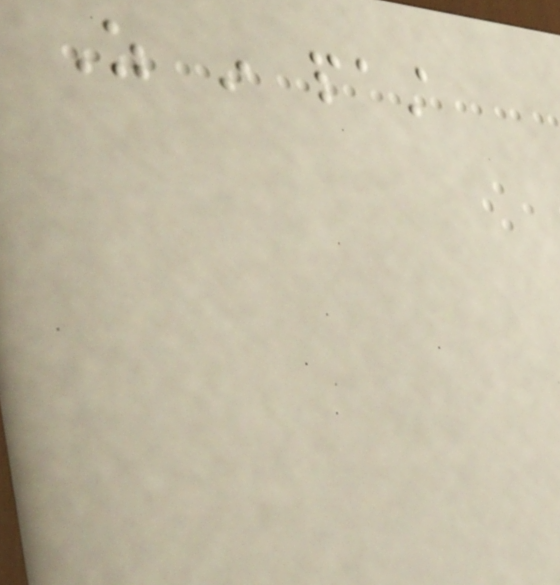As in past
